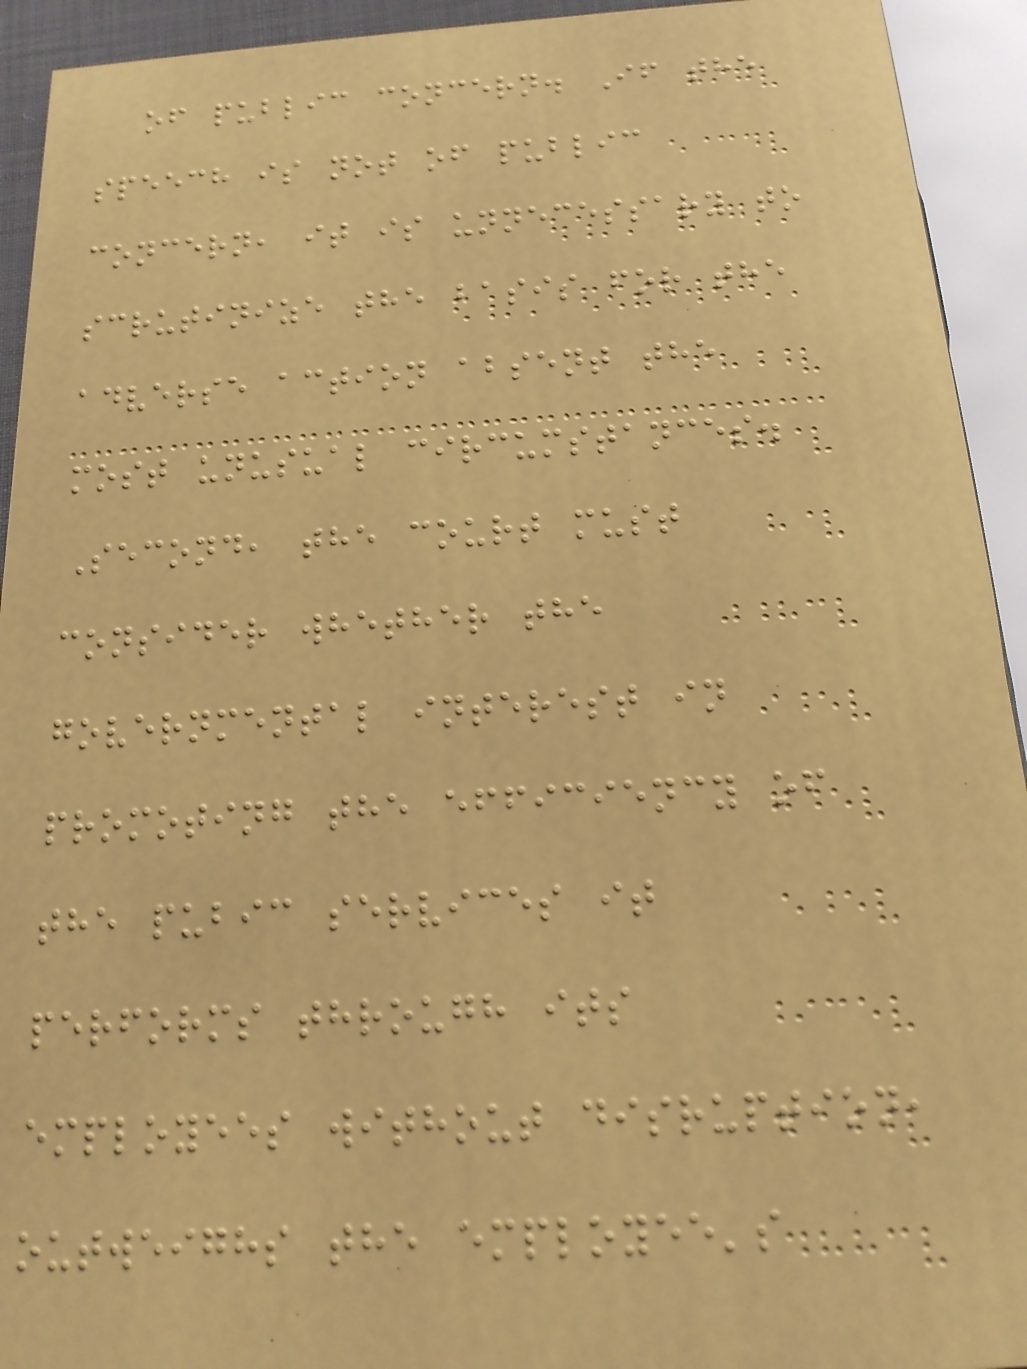of public concern. If the
speech is not of public
concern, it is unnecessary to
scrutinize the basis for the
adverse action absent the
most unusual circumstances.
Second, the court must
consider whether the
governmental interest in
promoting the efficiency of
the pubic services it
performs through its
employees without disruption,
outweighs the employee's
